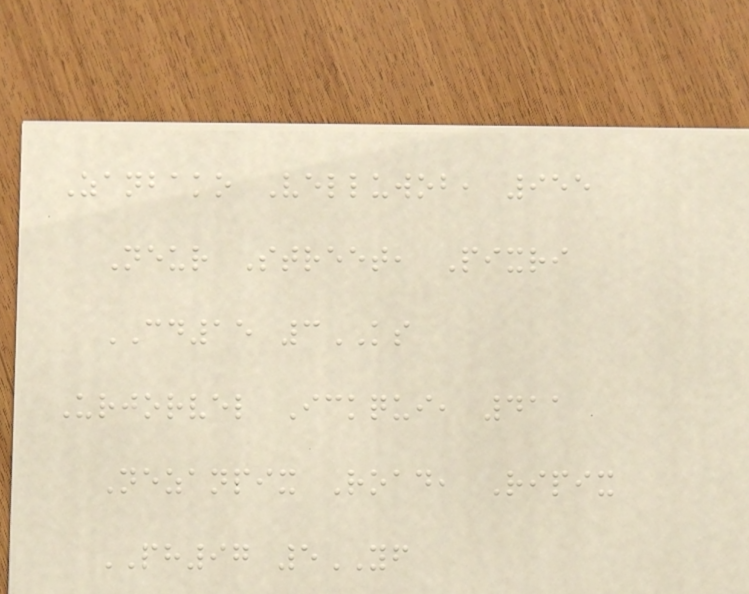Zanbako Velluwob, 955
Neur Street, Pixri
CD15 3KS
Urjorvel Ickqui, 411
Nezanpix Road, Ripix
PH97 5YF
